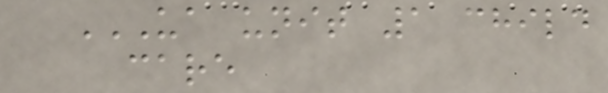UA UNIT 1 CHILD
CARE
